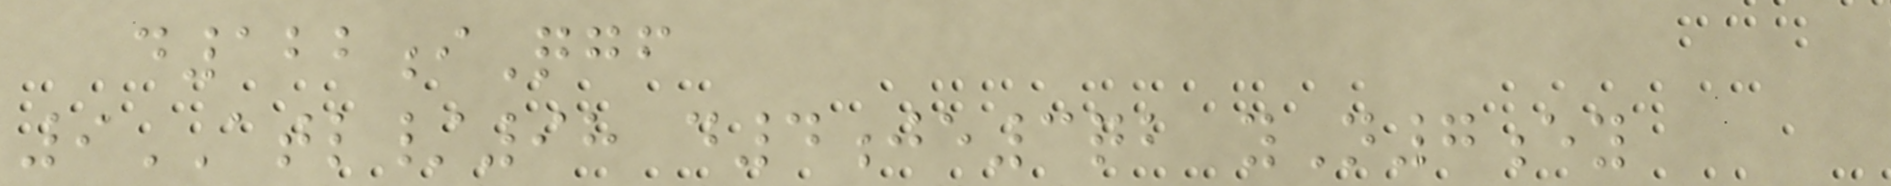d122iQgf
9ATL/98 d4je3qb yN7ey
